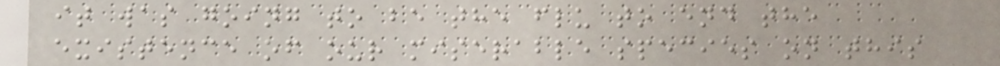it was going to be the flu to end the
existence of our miserable species on this
